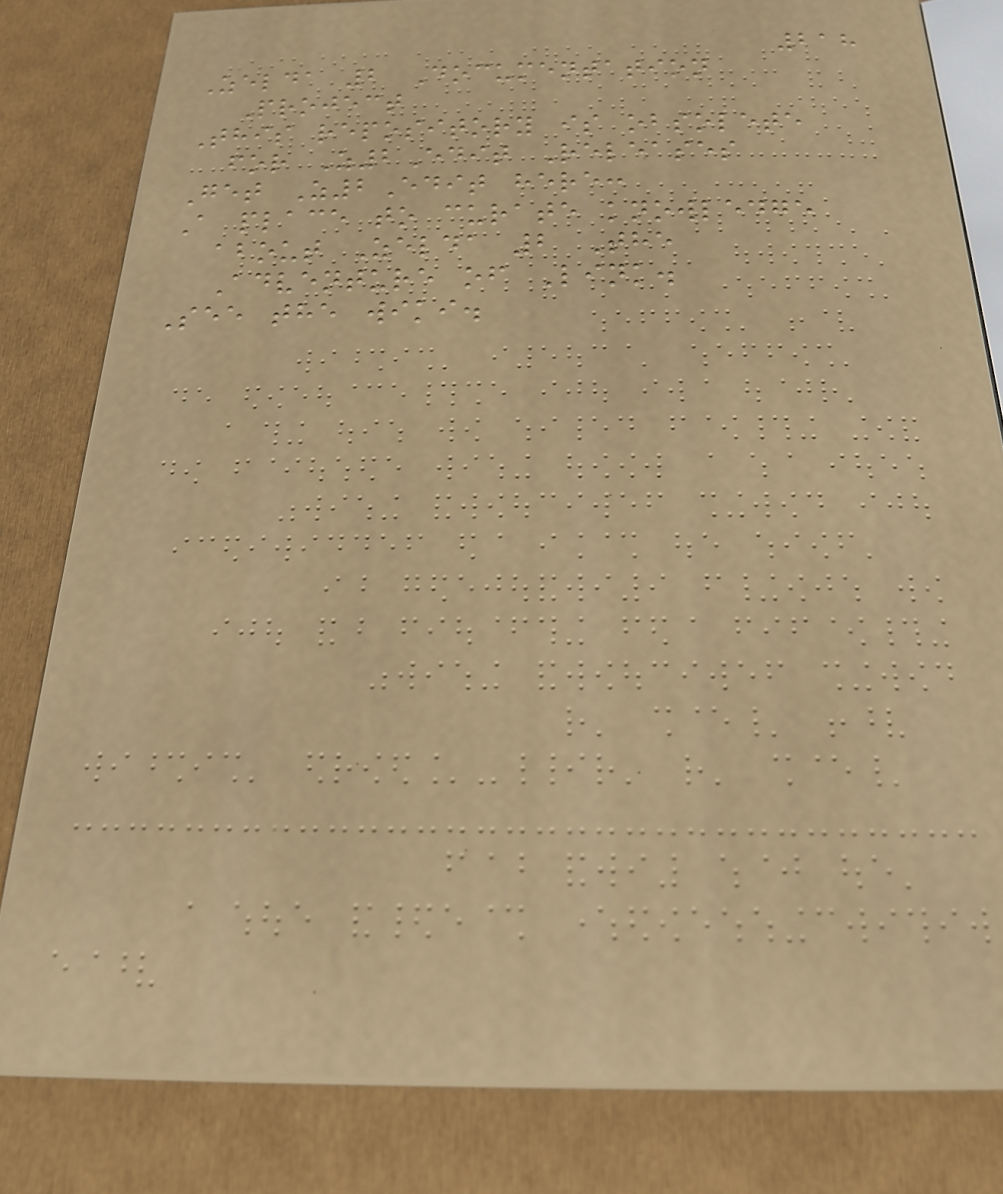218
Zelda 2 Documentation
Project
This repository is obsolete
for Z2Edit Releases
Get Z2Edit here:
A place to curate knowledge
about Zelda 2 The
Adventure of Link.
See the wiki.
